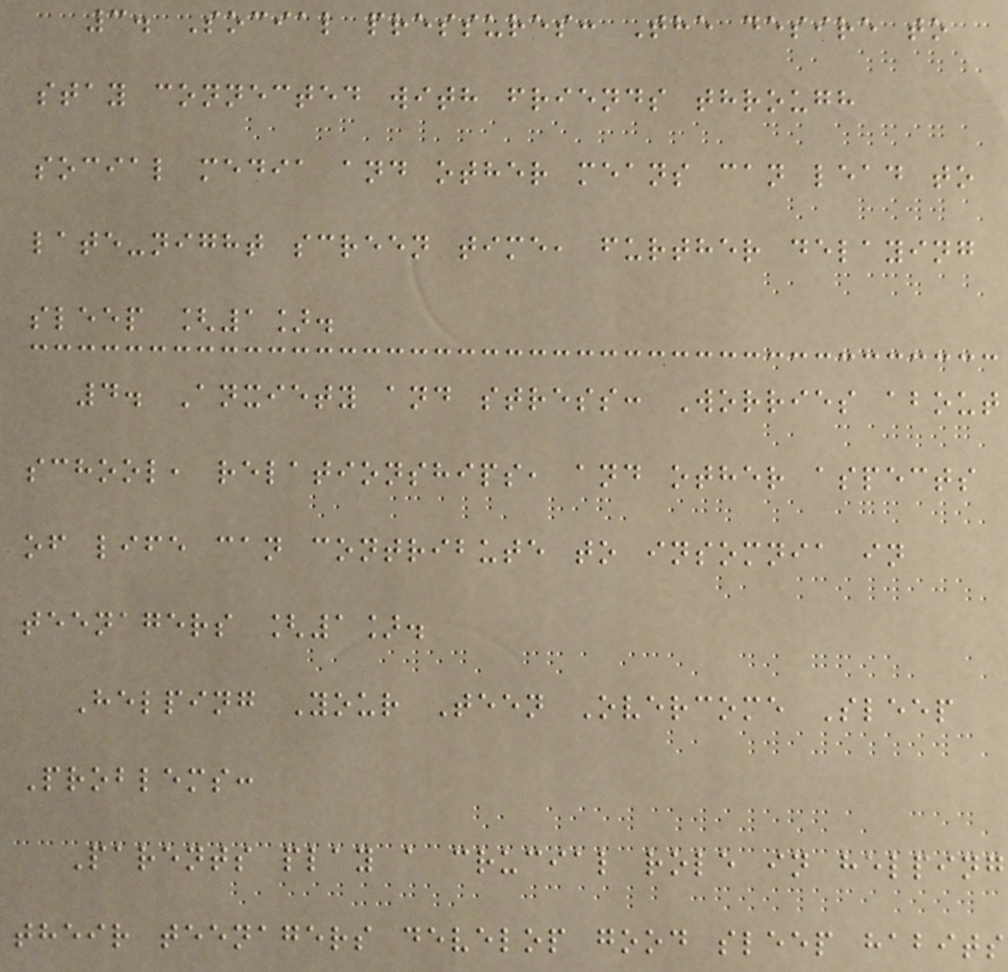3. Social pressures: The desire to
stay connected with friends through
social media and other means can lead to
late-night screen time, further delaying
sleep [1].
4. Anxiety and stress: Worries about
school, relationships, and other aspects
of life can contribute to insomnia in
teenagers [1].
Helping Your Teen Overcome Sleep
Problems:
Parents play a crucial role in helping
their teenagers develop good sleep habits
